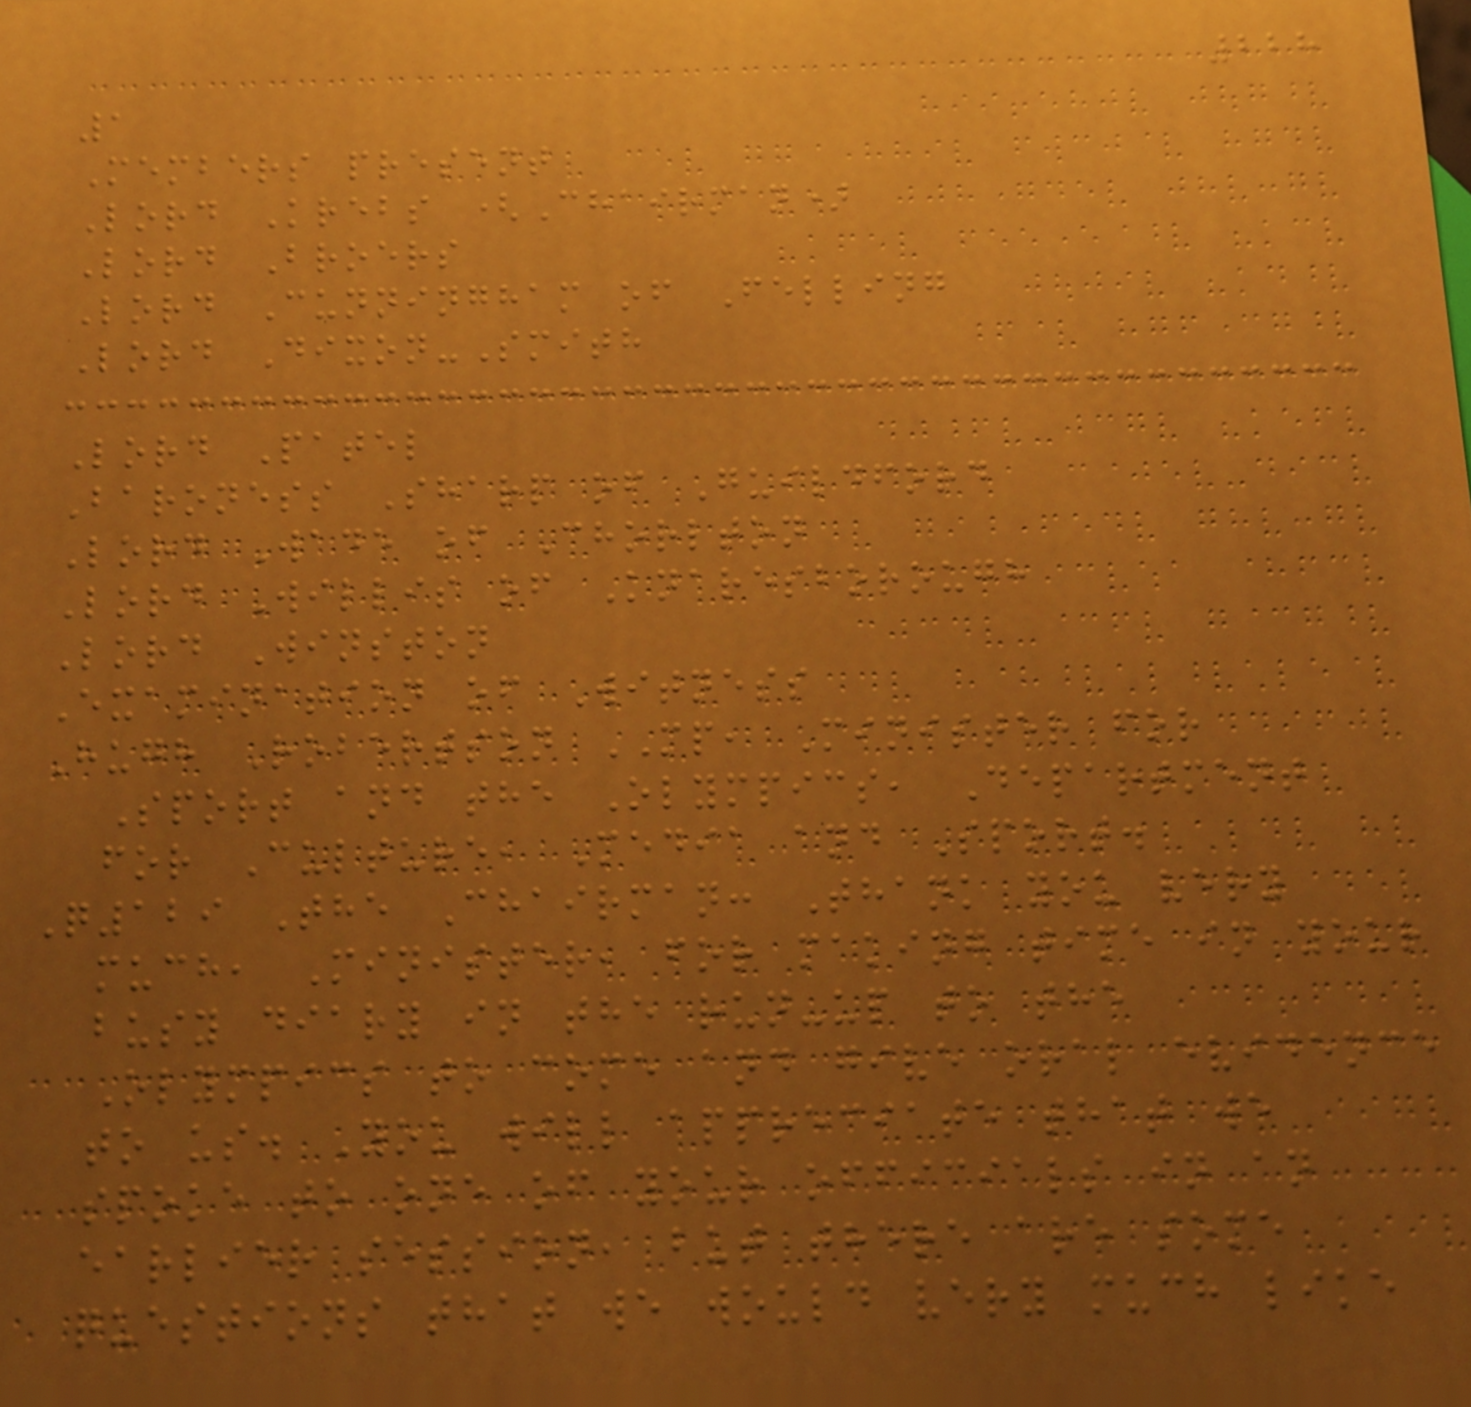228
1
Members present
Lord Krebs (Chairman)
Lord Broers
Lord Cunningham of Felling
Lord Dixon-Smith
Lord Patel
Baroness Sharp of Guildford
Lord Wade of Chorlton
Lord Willis of Knaresborough
Lord Winston
Examination of Witness
Hugh Robertson MP, Minister for
Sport and the Olympics, Department
for Culture, Media and Sport.
Q129 The Chairman: Thank you very
much, Minister, for making time in your
busy diary in the run-up to the
Olympics to come and give oral evidence
to us. You will appreciate that we
spoke to one of your officials in an
earlier session, but there are some
questions that we would very much like
